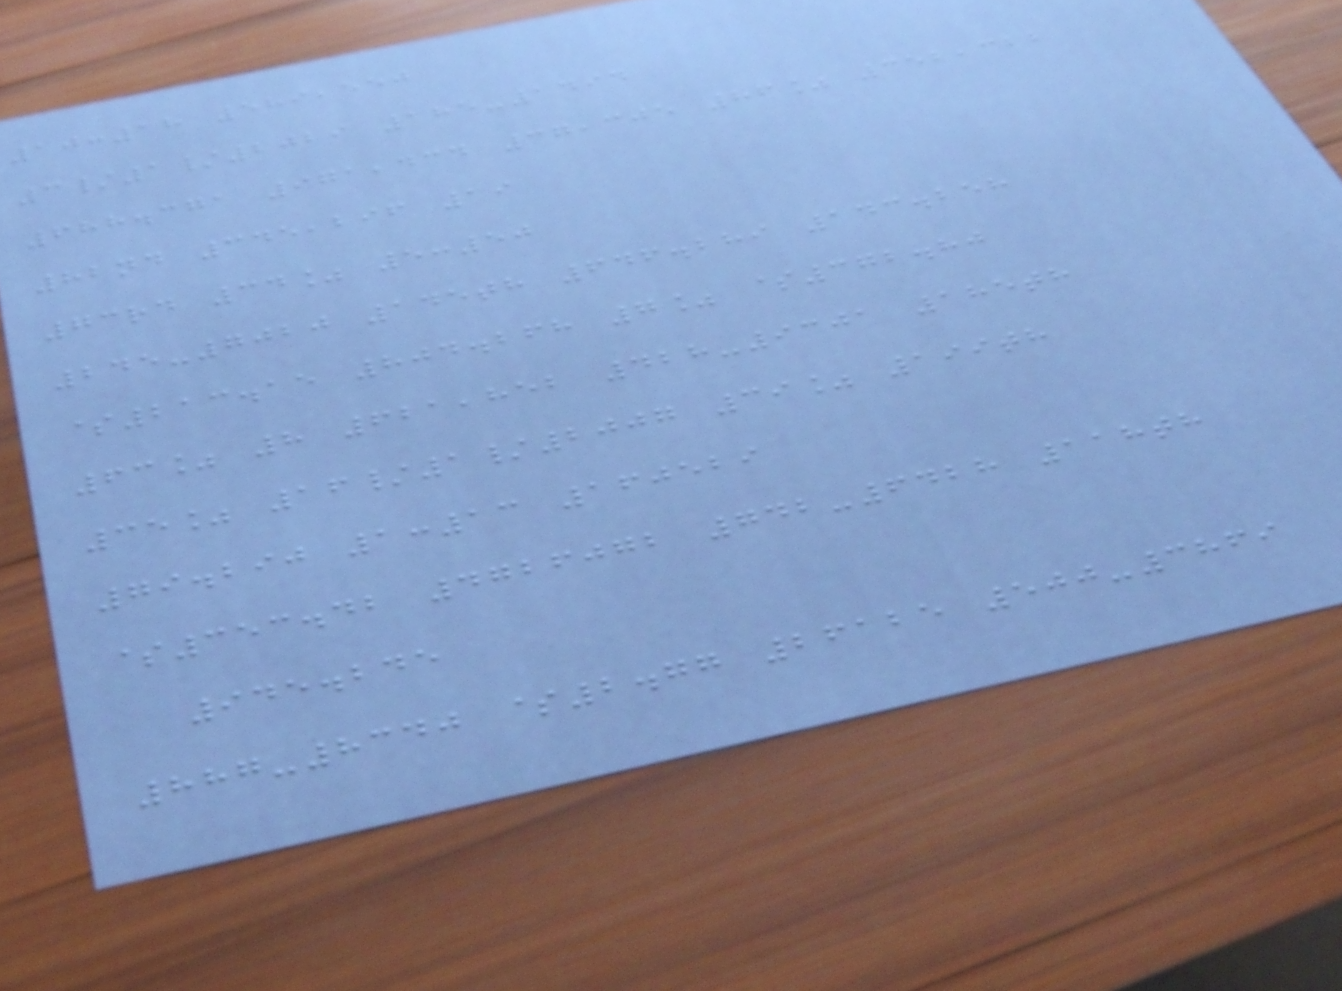10:18 589,550
3/1/2029 185-1494
688.371 971,434 37,305 86% 352,322
82nd 345,296 19
73rd 34% 5:50
245-7020 145th 646.289 143.258
$213.15 804.268 7% $372.80
63% 8 621,852 428-9301 185th
35% 16/1/2007 39% 199th
79.290 1:13 160529
$353.42 4726072 742-6428 118th
945.245
887-8340 $2.77 26125 500-3869
